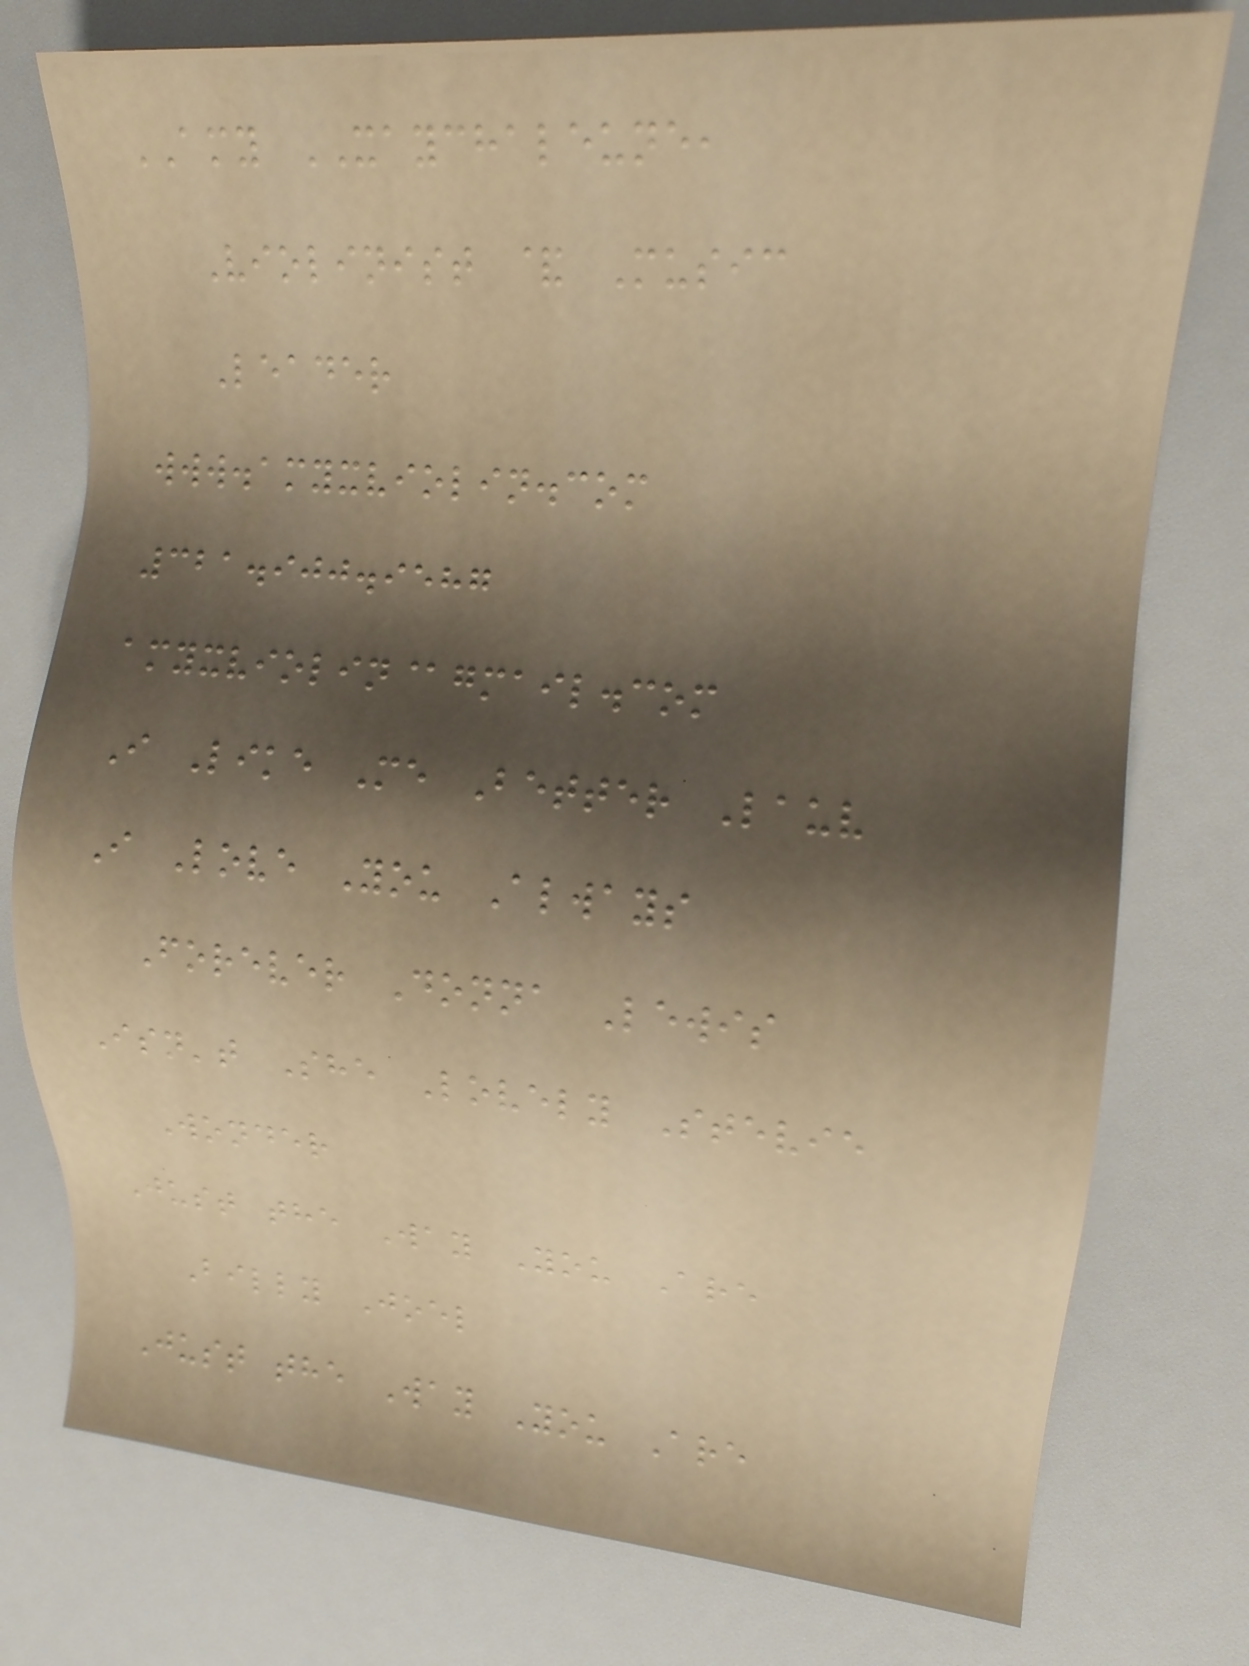AMY XAYCHALEUNE,
Violinist & Music
Leader
www.amyxviolin.com
321.900.9587
amyxviolin@gmail.com
I Like Me Better Lauv
I Love You Always
Forever Donna Lewis
Isn't She Lovely Stevie
Wonder
Just the Way You Are
Billy Joel
Just the Way You Are
